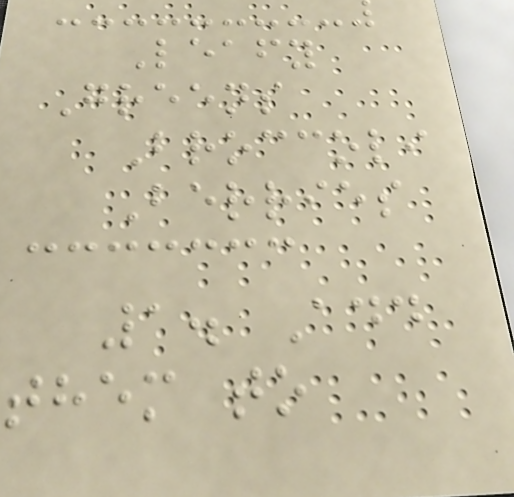Leafy
Greens
Broccoli
Berries
1. Add
them to
